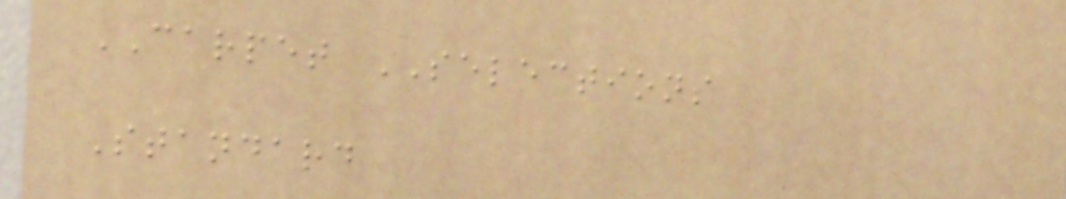CARPET SELECTIONS
Standard
